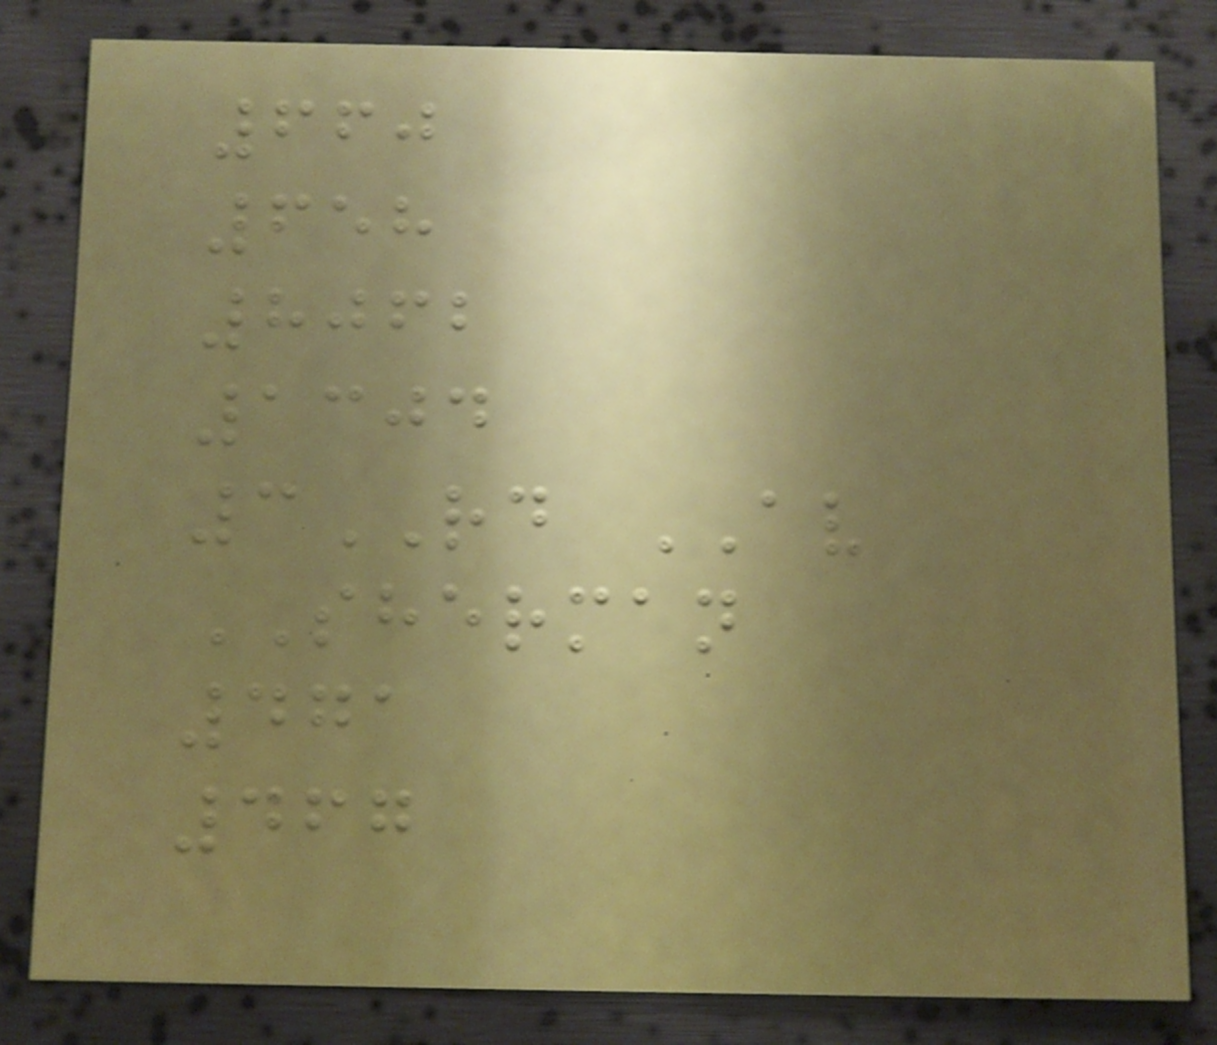660
658
8062
1304
3RD AV
SHERMAN
471
467
